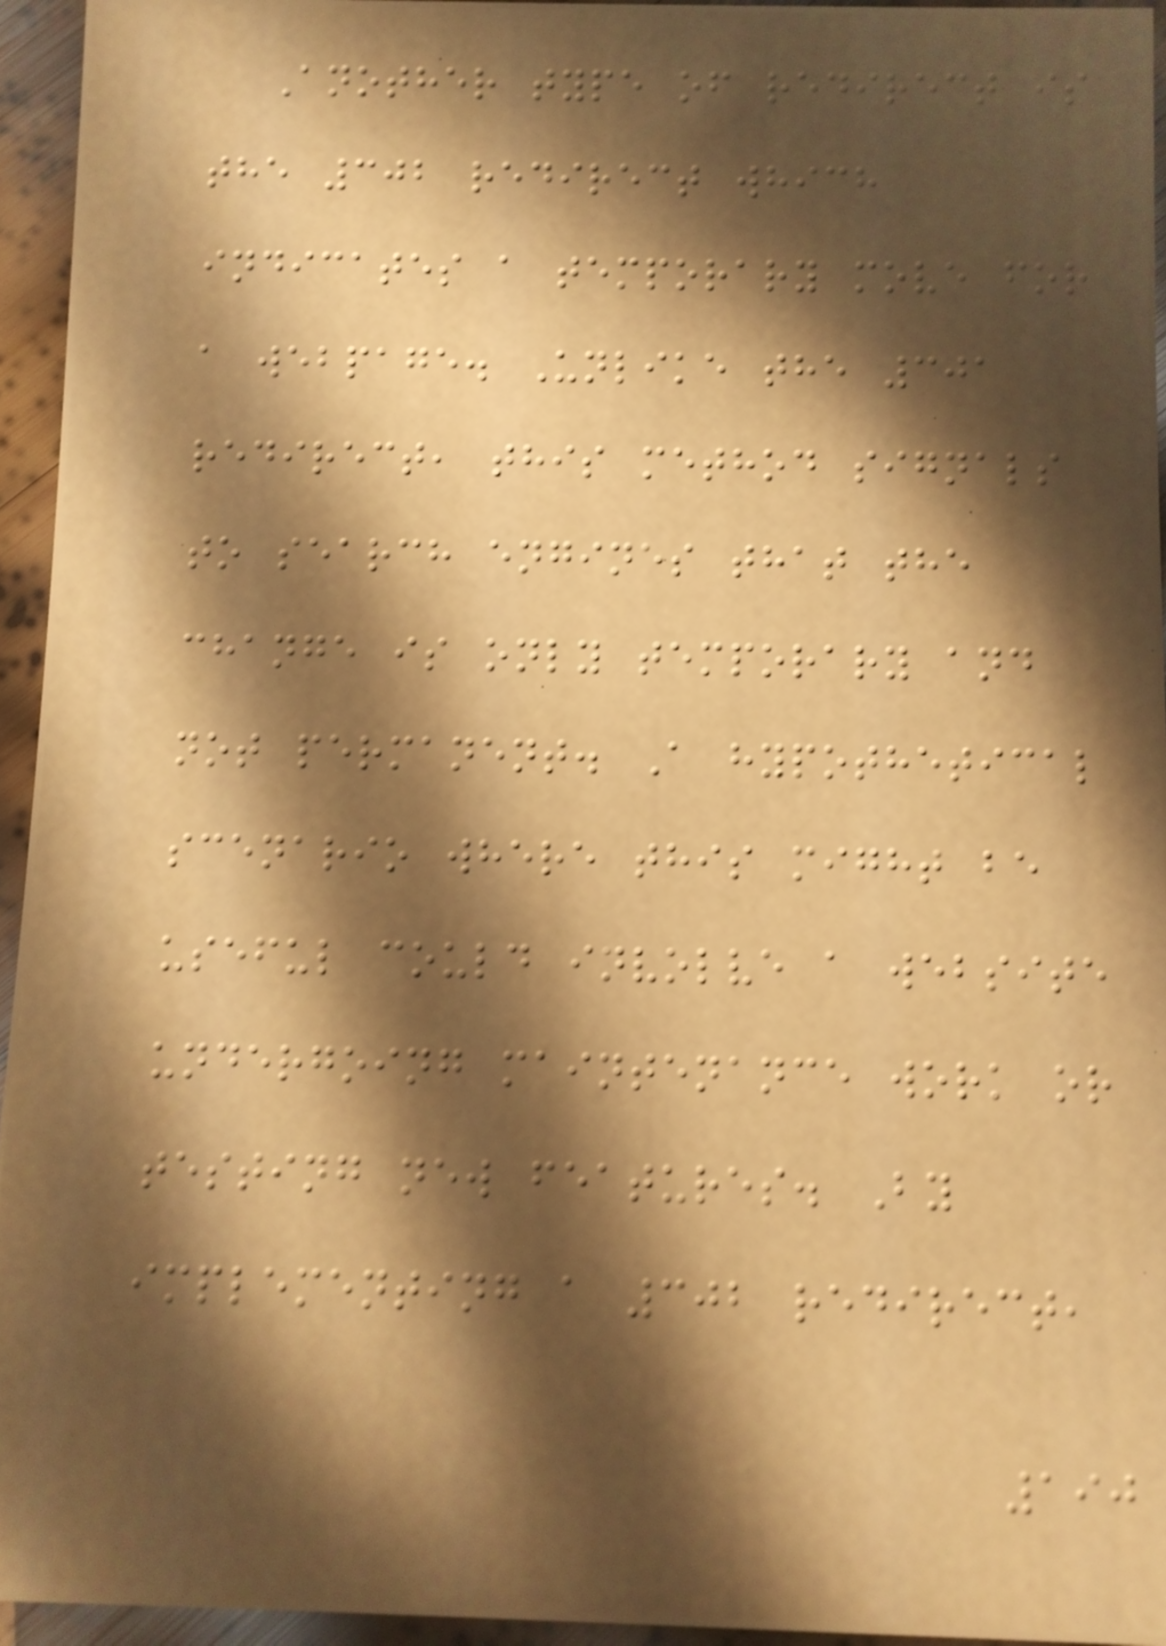Another type of redirect is
the 302 redirect which
indicates a temporary move for
a webpage. Unlike the 301
redirect, this method signals
to search engines that the
change is only temporary and
not permanent. A hypothetical
scenario where this might be
useful could involve a website
undergoing maintenance work or
testing new features. By
implementing a 302 redirect,
190
